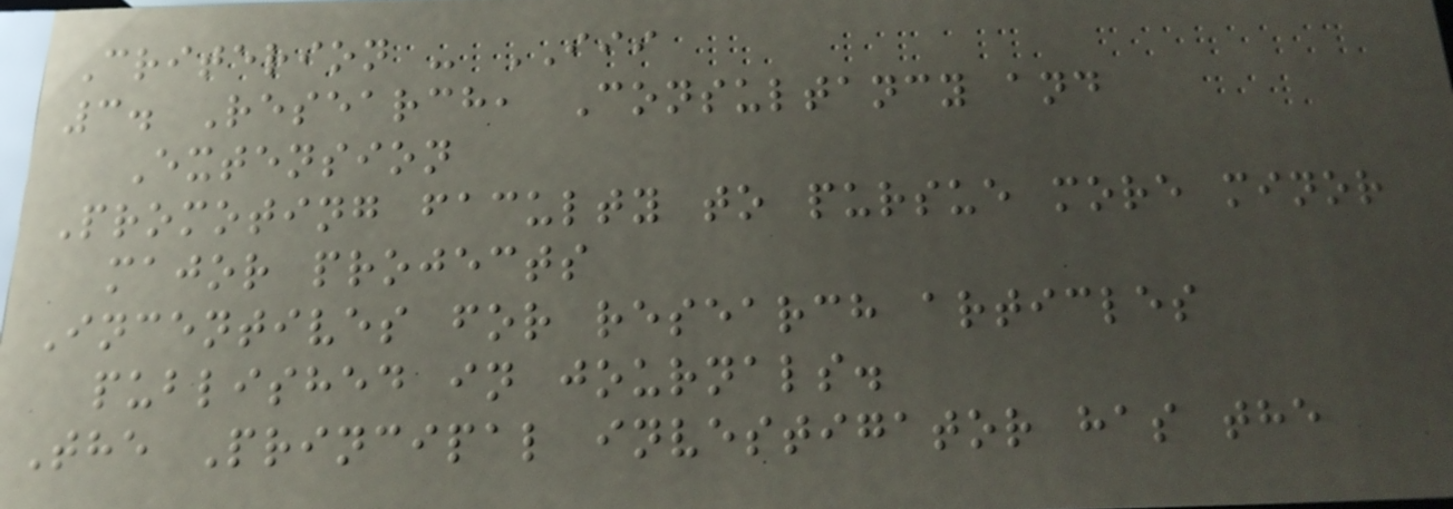Criterion - III
3. Research, Consultancy and
Extension
Promoting faculty to pursue more minor
major projects
Incentives for research articles
published in journals.
The Principal investigator has the
